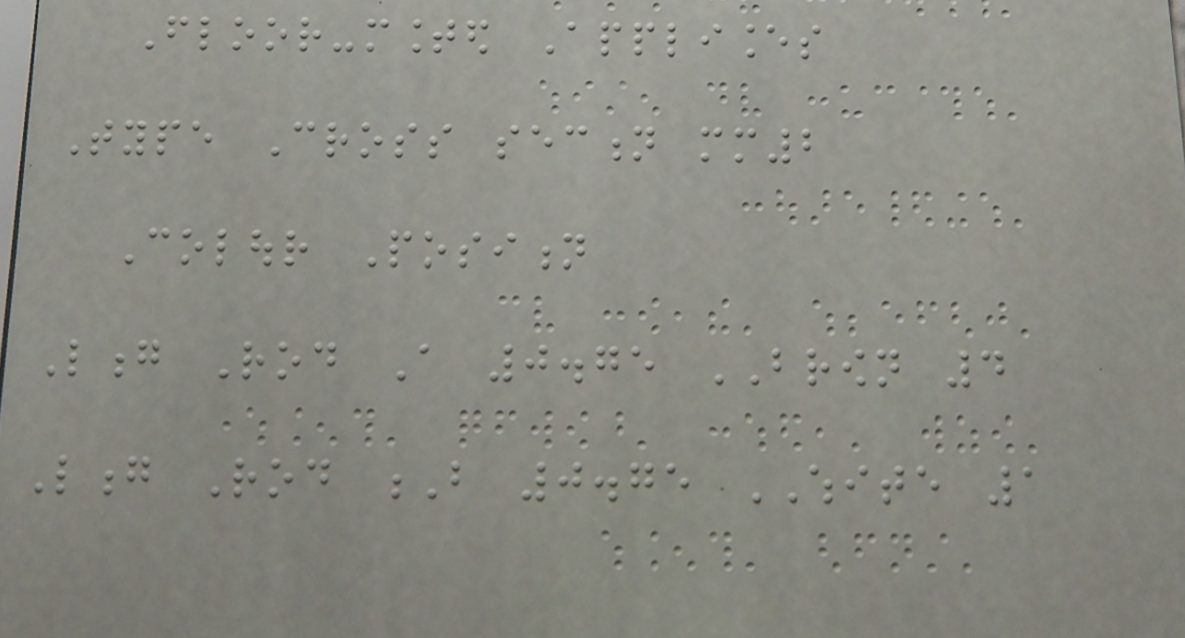Floor-mounted Appliances
Type Cross section mm2
Colour Position
Long Rod A 0.75 BROWN 4
Long Rod B 0.75 WHITE 1
